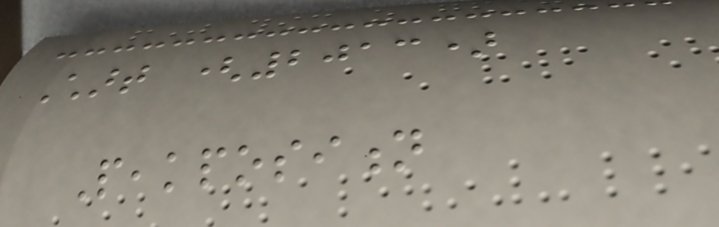Chart (2013)
Peakposition
